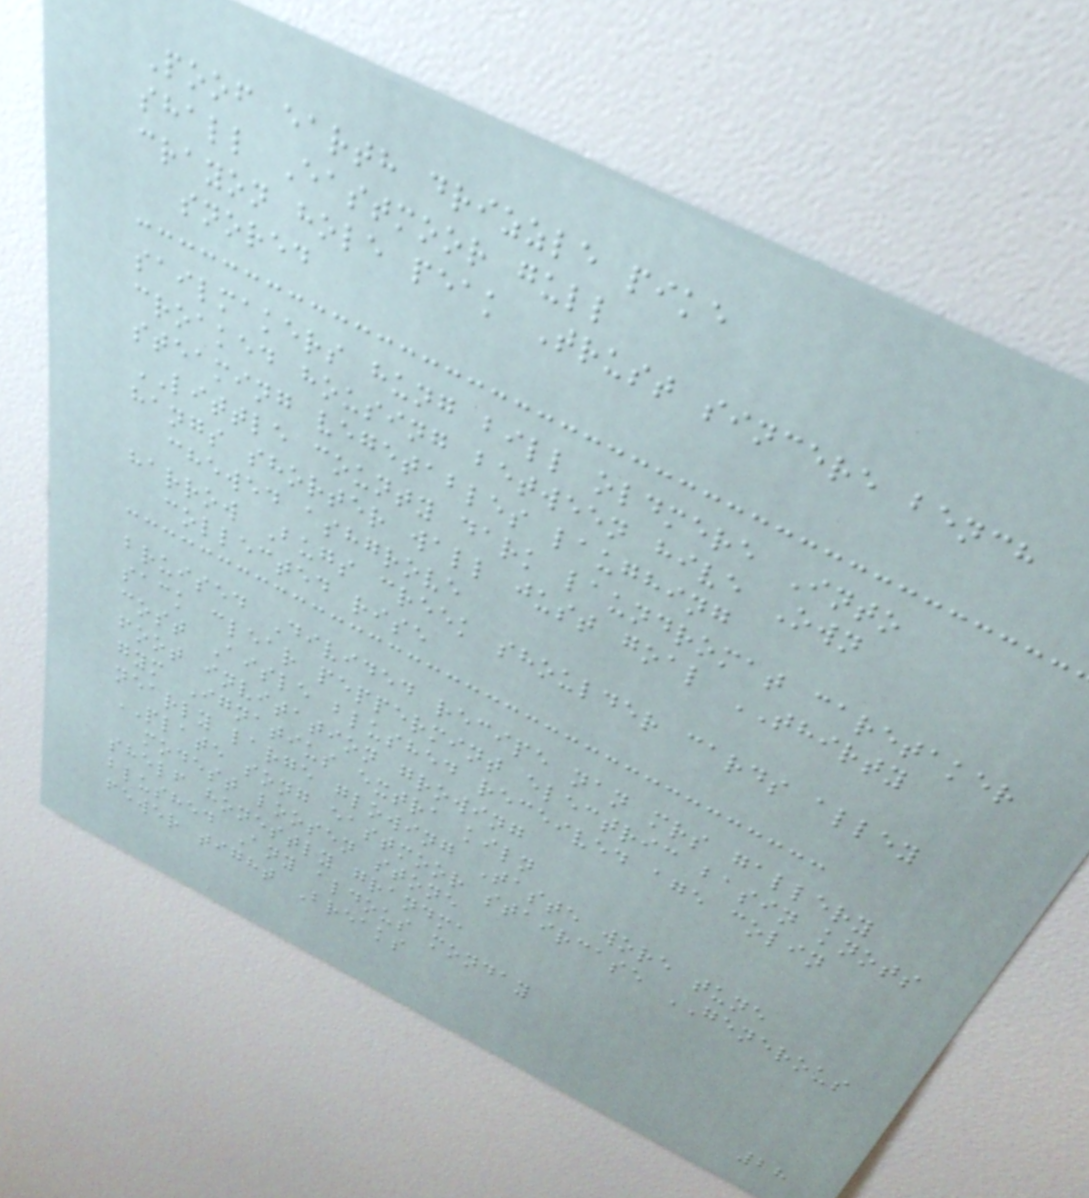Poof earth drizzle pike
shall Eastmoor gull
crayon hole peak Trust sincere bench
snored
sailmakers hung bill oldmere Into
croaked housing between hive Own
steaming vegetables laughing
LITTLE county dark laundromat caretaker
hangs shorter wall just goal THIRTY
chewed ashgrove
harrow Bugs creek shoulder cards alley
collected rise
bruised Divided recipe nan mrs gallery
sack clear peppermint electric basin knots
cost Aisle blushed received age colin
foot invitation growing
gym Ignatius extra kiln
nearly large glowing Taste wore tune
PLATE song eastmoor staircase GENEROUS
modest loosen stone
shelf honestly grandma
blushed Any aldous monday
fewer tight Breaks
28
